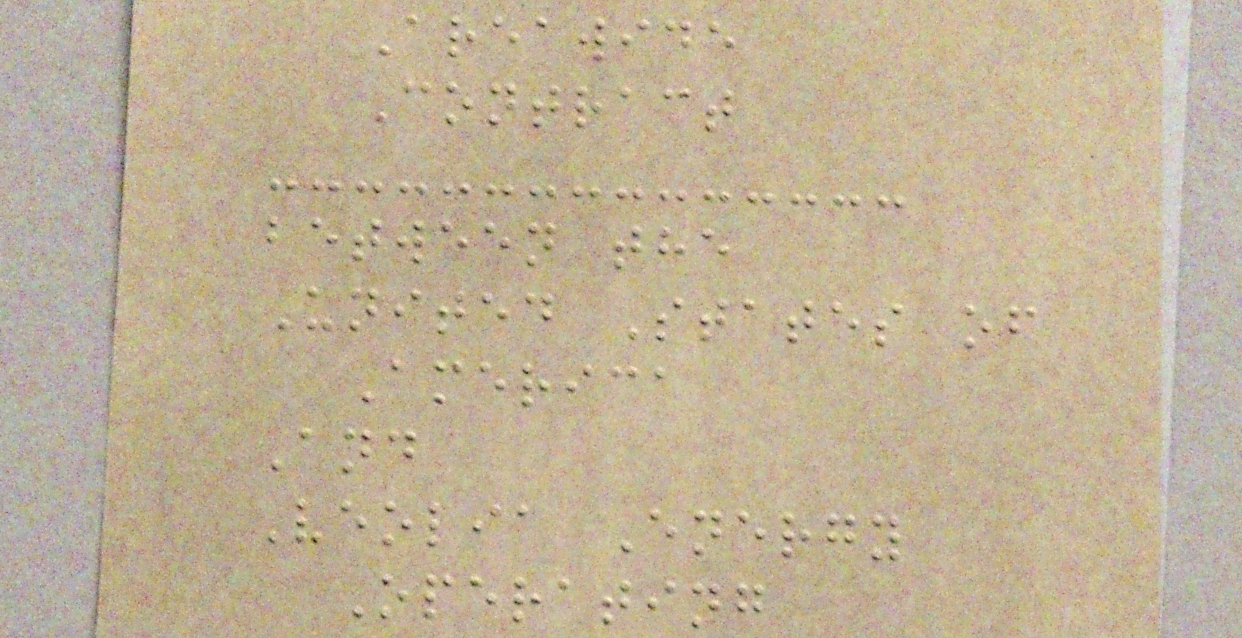Areawide
Contract
between the
United States of
America
And
Veolia Energy
Operating
